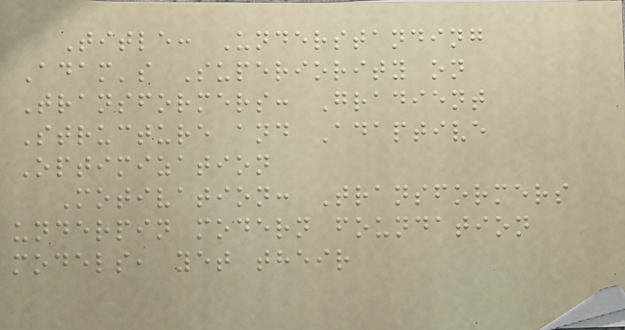Title: Understanding
Adam's Superiority on
Transformers: Gradient
Structure and Adaptive
Optimization
Motivation: Transformers
underpin modern foundation
models, yet their
